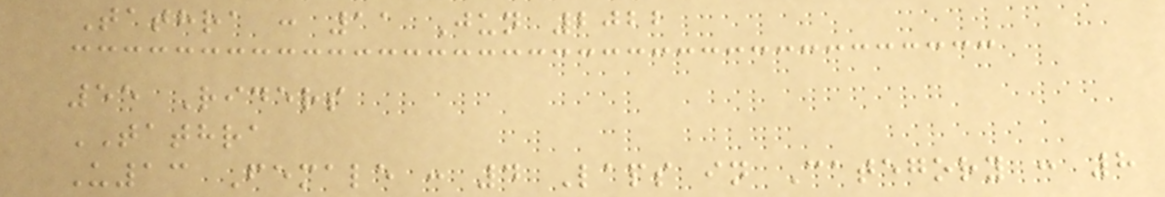Tathra : 11 Jun 2022
55 Riders
TATHRA
U13 Female : 4 Laps in Category : 8
